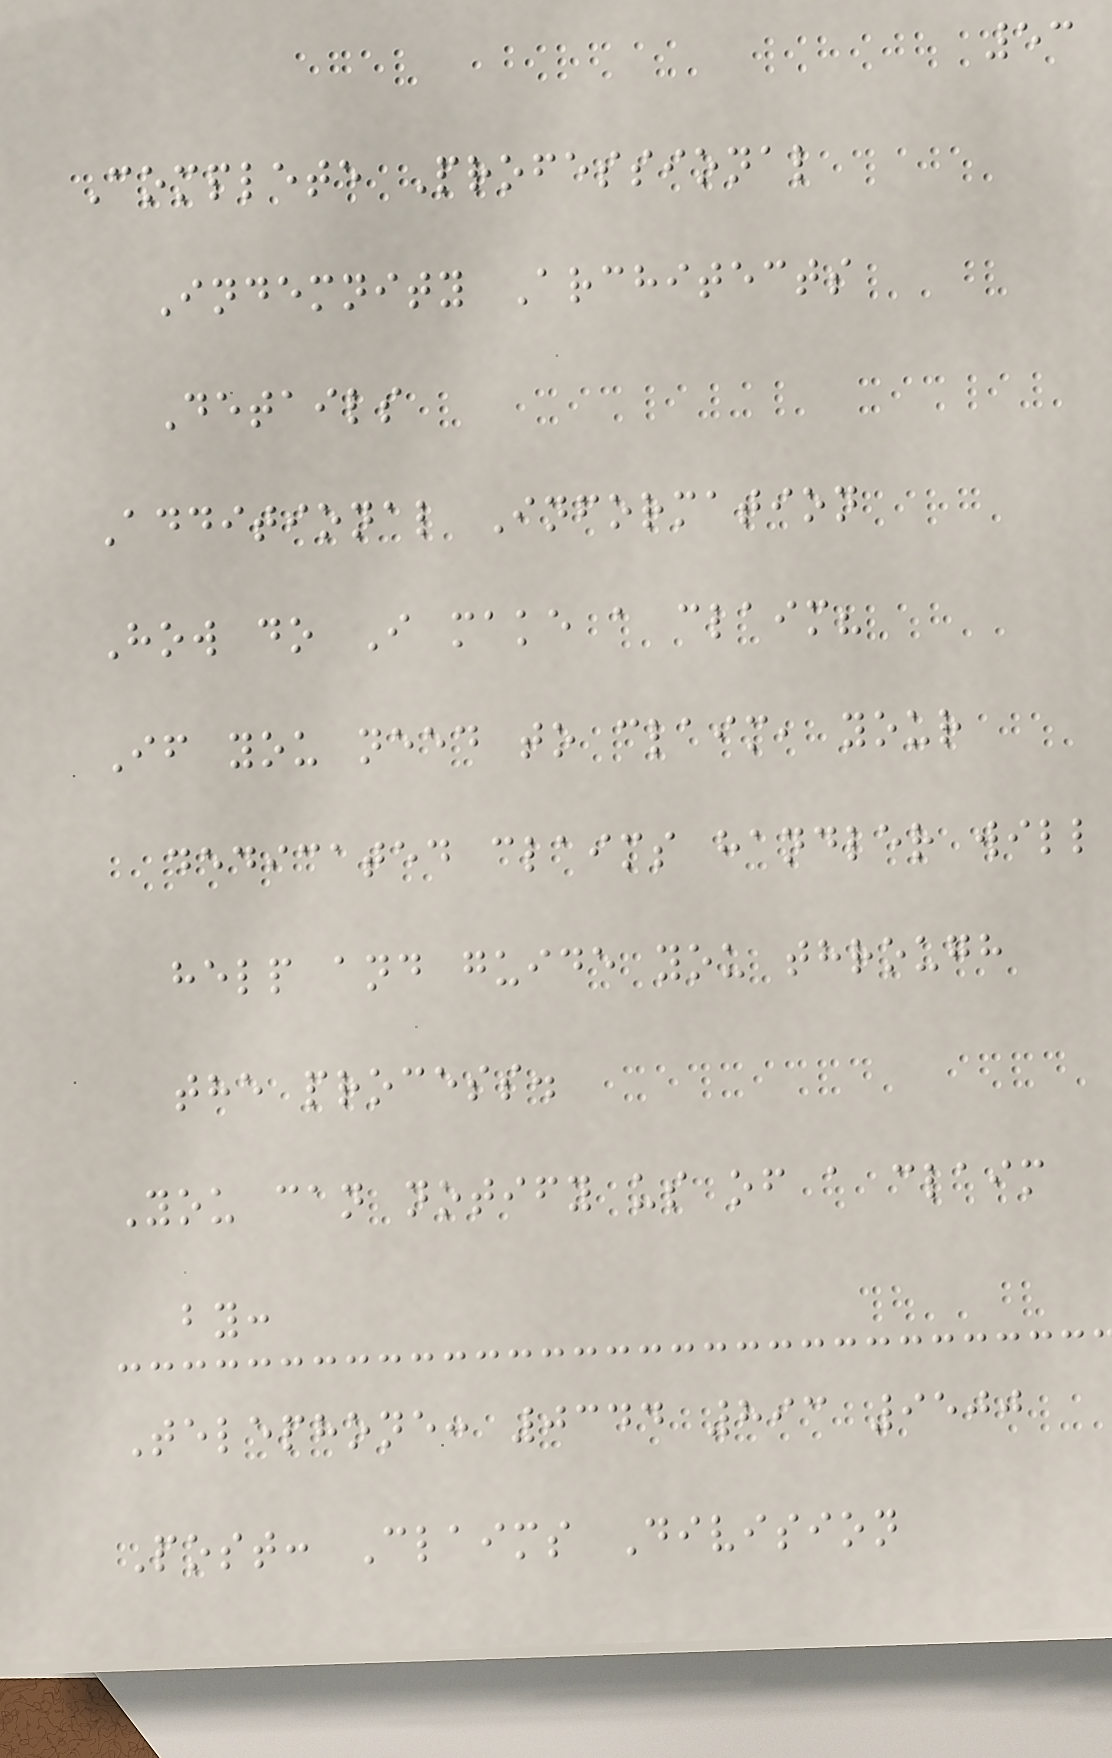53
Complete Professional
Indemnity Architects
Details
Additional Information
How do I make a claim?
If you need to claim, your
dedicated claims handler will
help and guide you through
the process.
You can notify us of a claim
by:
Telephone: 0344 893 9500
Post: Claims Division
